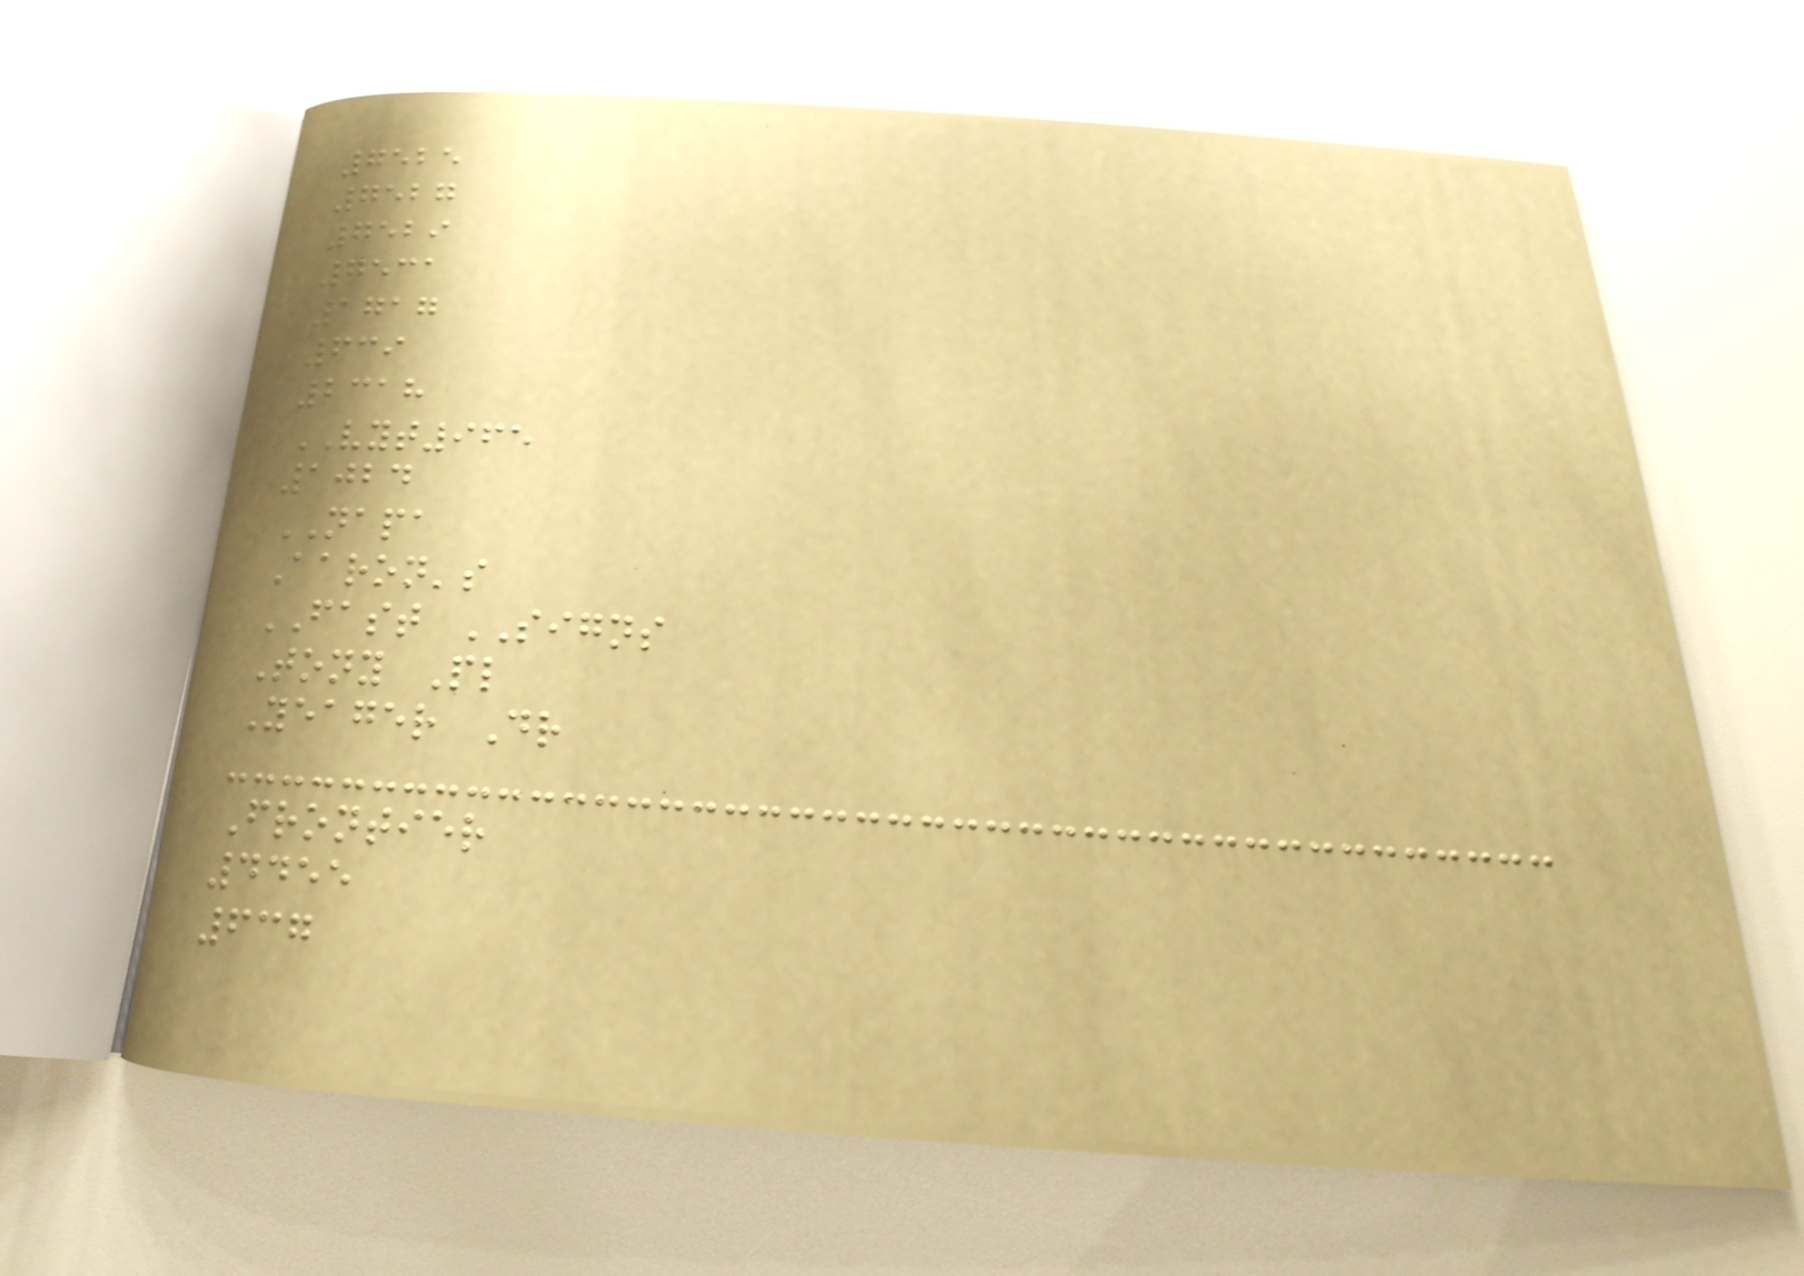7525
7527
7529
7531
1717
639
2318
VYT965
1024
NAPA
Aaron's
FAST SIGNS
Tony Pl
Yeager Dr
Frontier
4455
637
